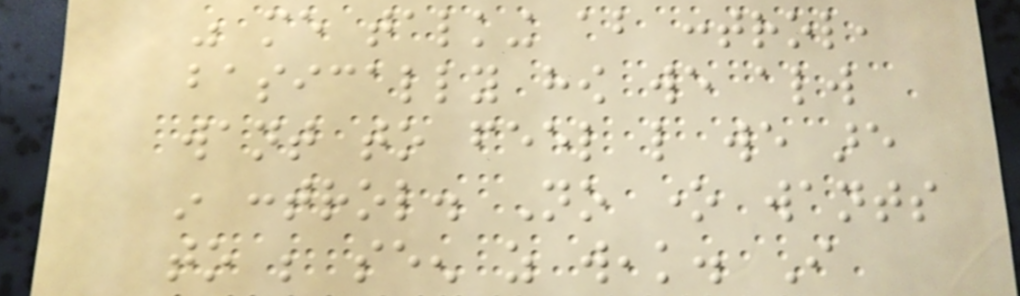was me talking about control,
basically how we always
want to feel like we are
in control. No one wants
to be seen as weak. I
